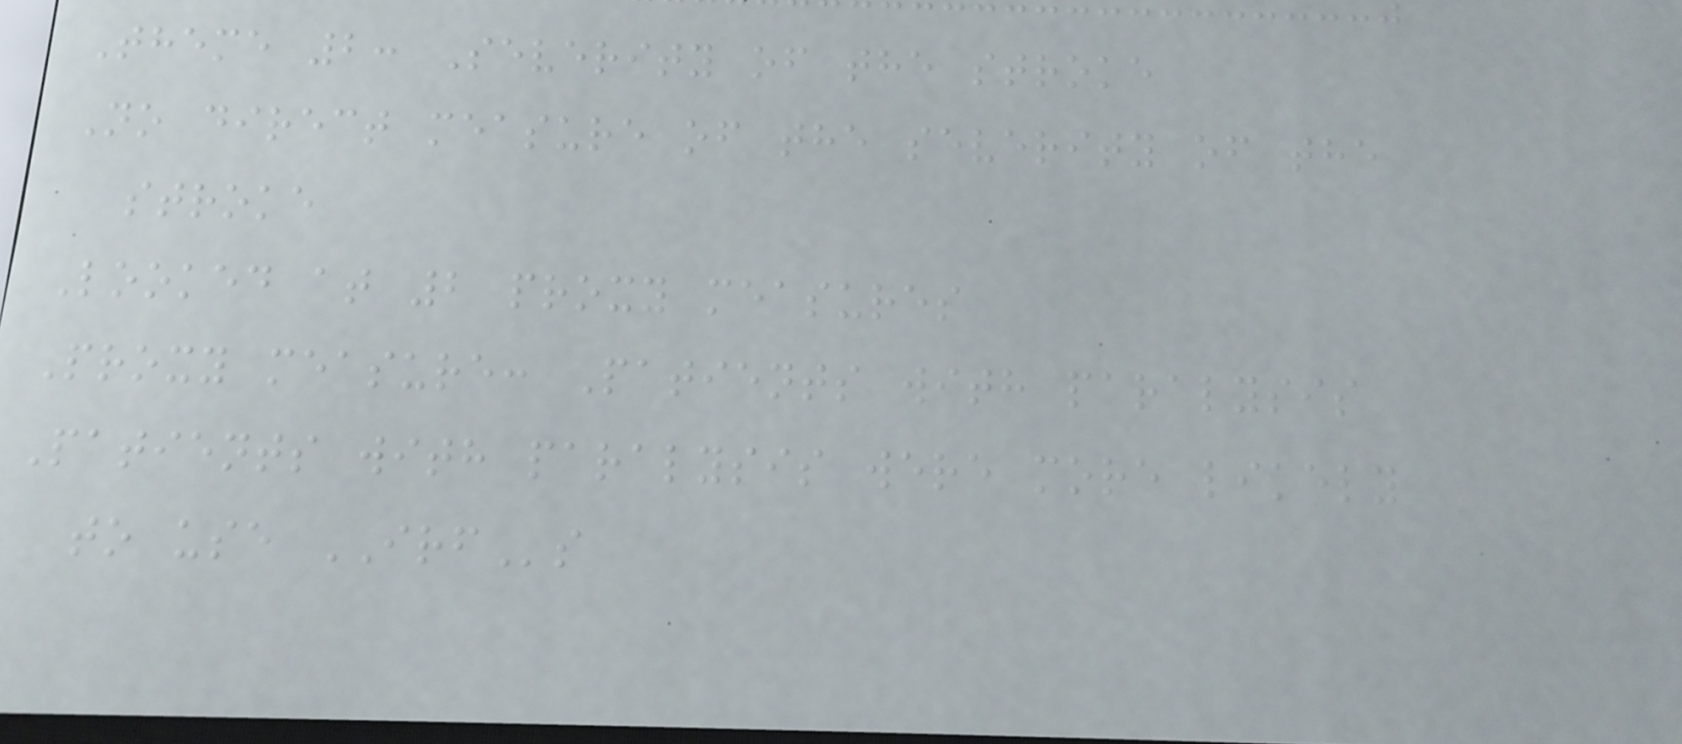Theme 2: Severity of the stroke
No direct measure of the severity of the
stroke
Looked at 2 proxy measures
Proxy measure: Patients with paralysis
Patients with paralysis were more likely
to use IRFs
